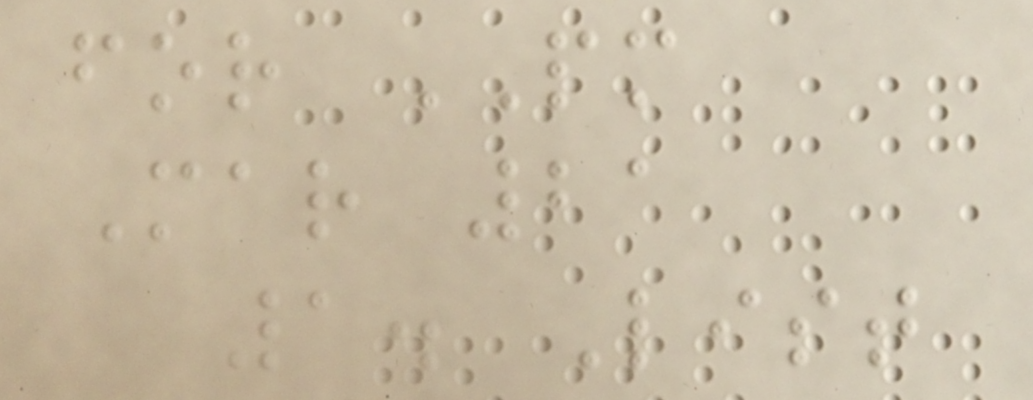for PM
Mar 21
1. List
